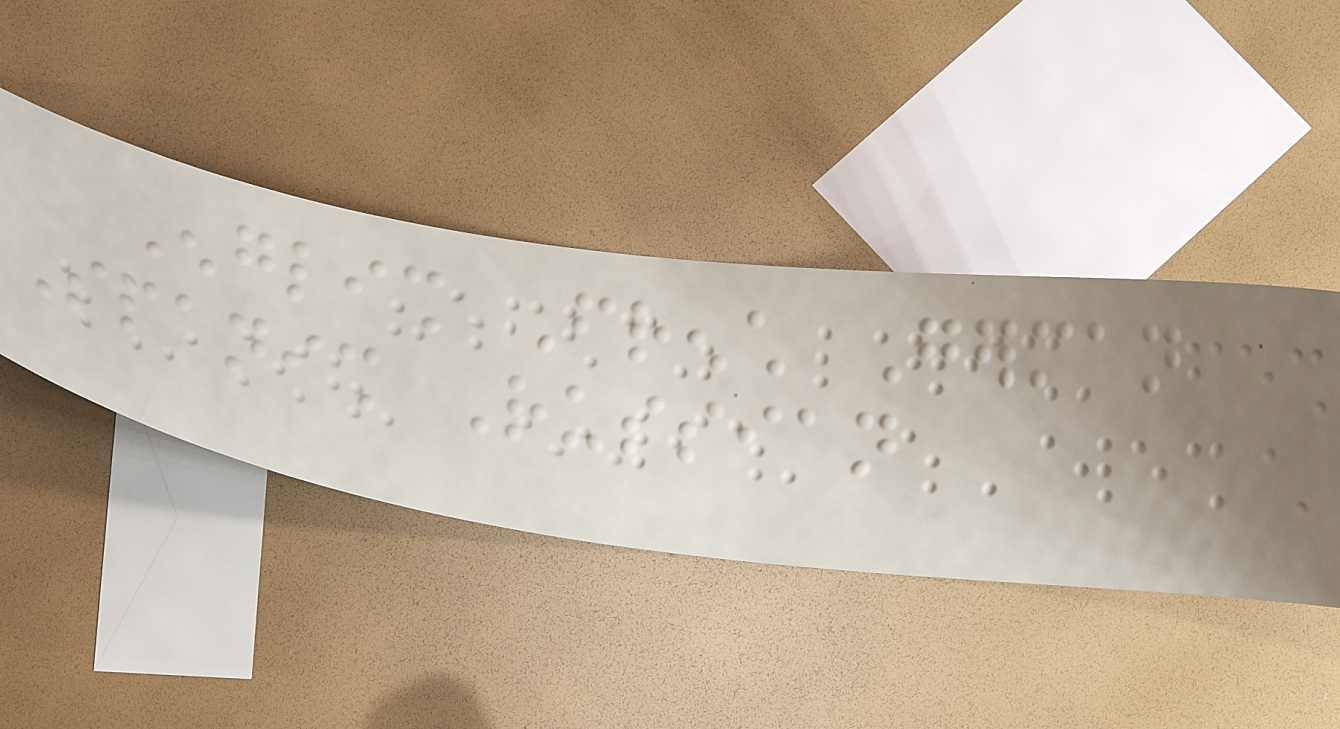English French German
Spanish Russian
